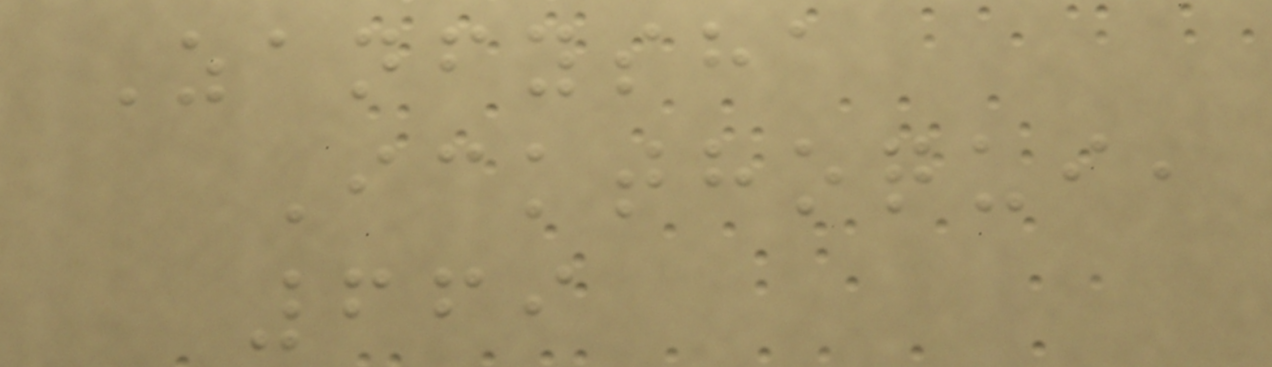Zanfysha
Ickthoqui,
669
